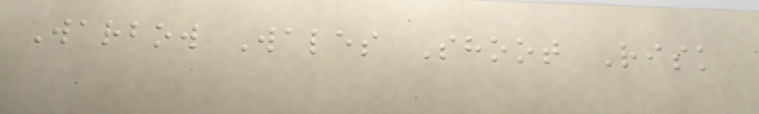Warbow Wales Shoot Risk
